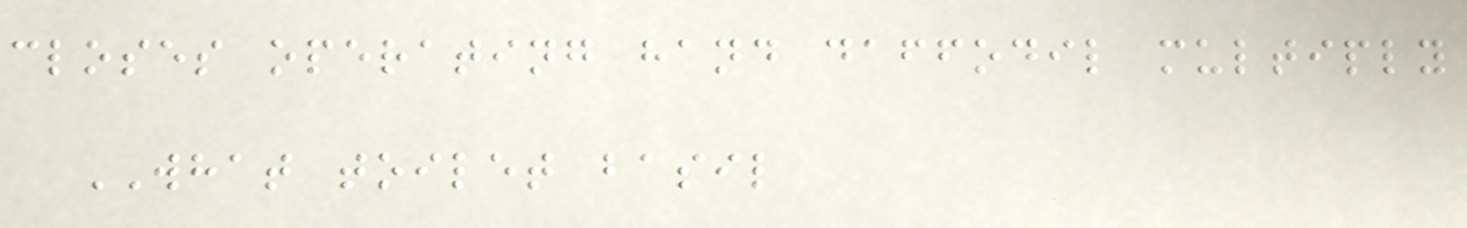closes operating hand daffodil multiply
WHAT toilet basil
